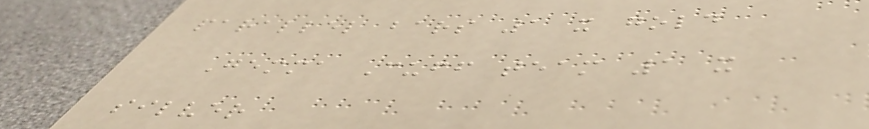parallel bars 1 x gold
Gemma Cuff team 1 x
silver
